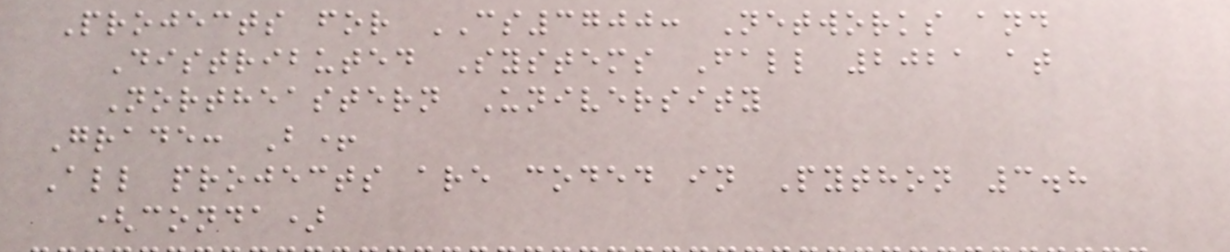Projects for CS3700: Networks and
Distributed Systems Fall 2021 at
Northeastern University
Grade: B+
All projects are coded in Python 3.8
(conda)
